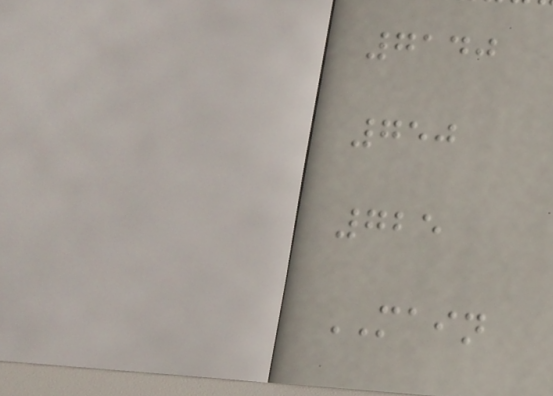7140
750
725
MAIN
